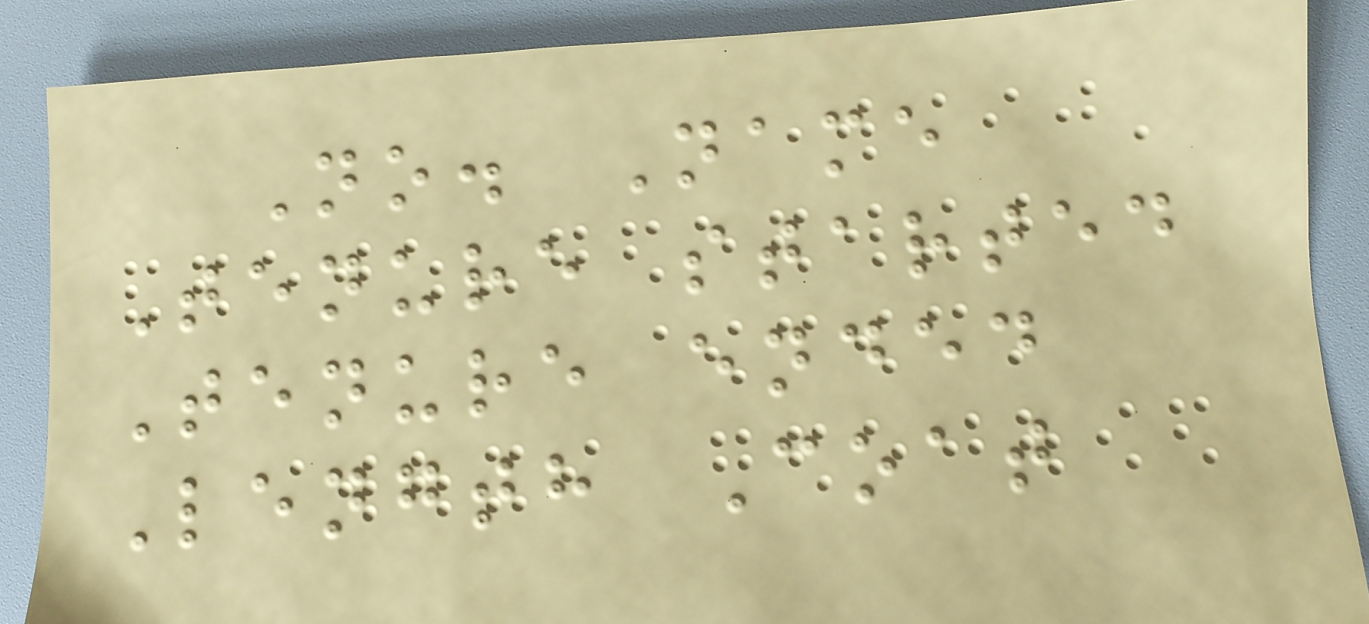No. Name
Tenure started
Tenure ended
Length Coat
